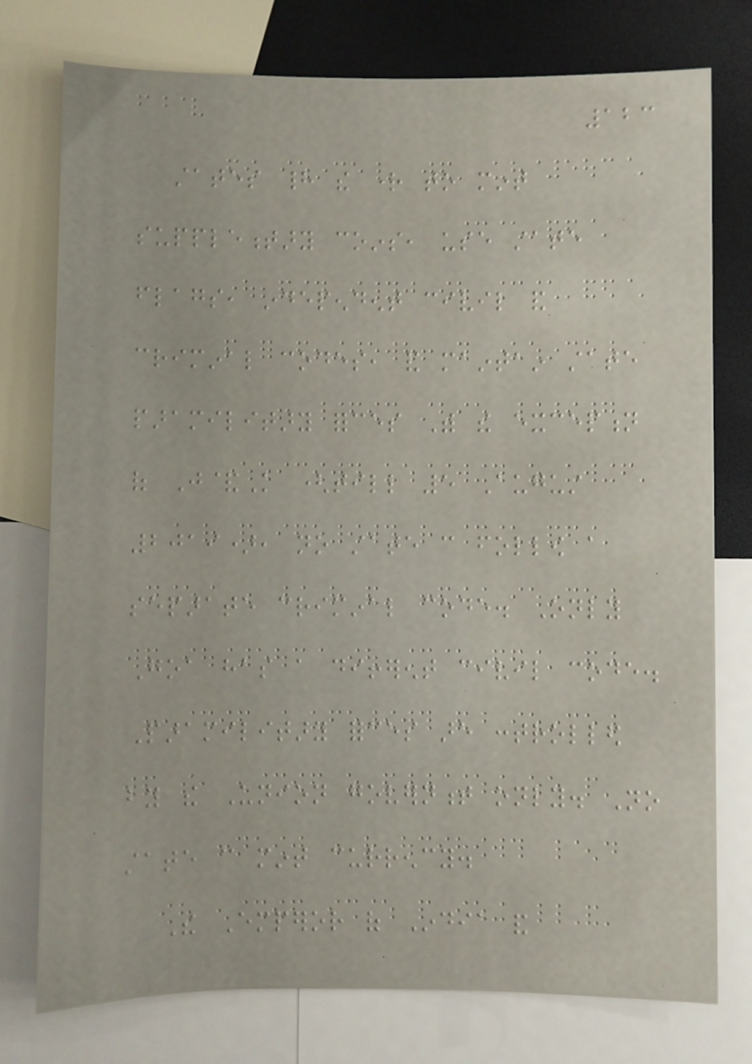123
states had the right to mint
supplementary coins, use state
flags, independent civil and
criminal codes, and maintain state
paramilitary forces With the exception
of J&K (till 5 August
2019), no state can follow a
separate criminal code. Only
Goa has a different civil code.
Paramilitary forces are controlled
by the Union government only. No
state can mint currency.
The Emperor of India and
